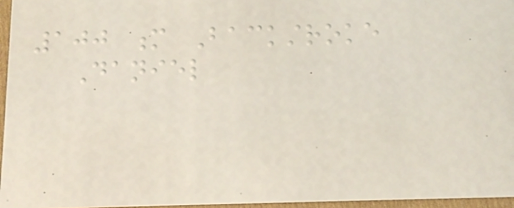100 m Backstroke
Daniel
